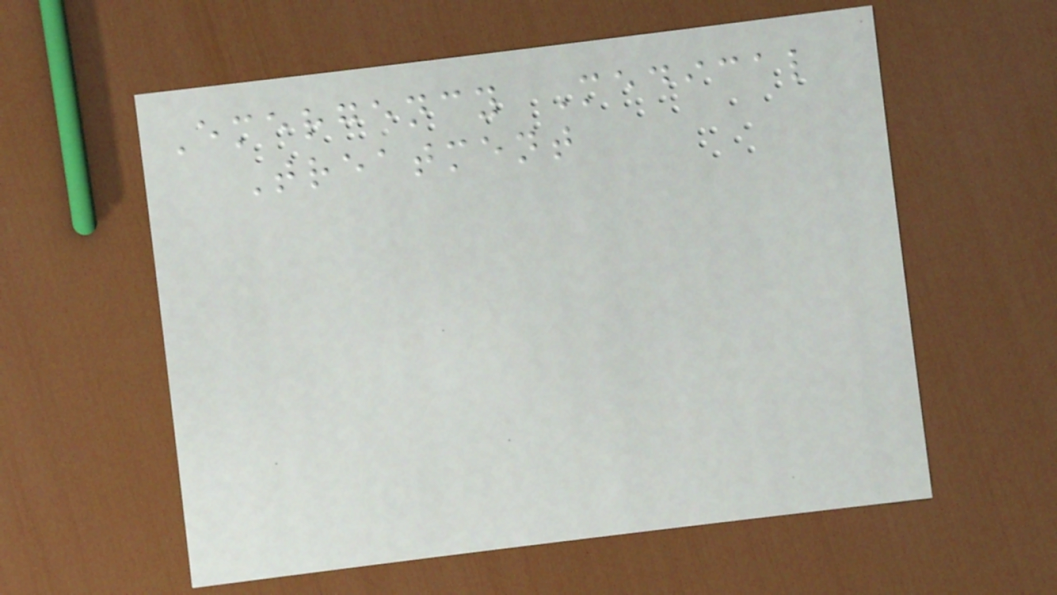Emergency Medical
Treatment
